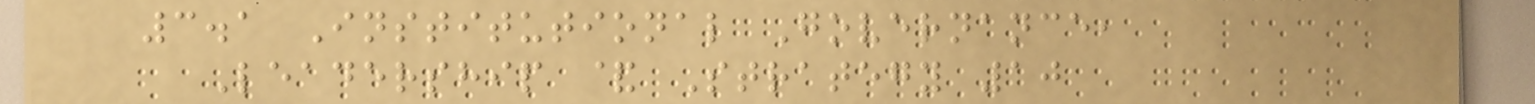3.1 Institutional Governance,
Leadership & Strategy 10
